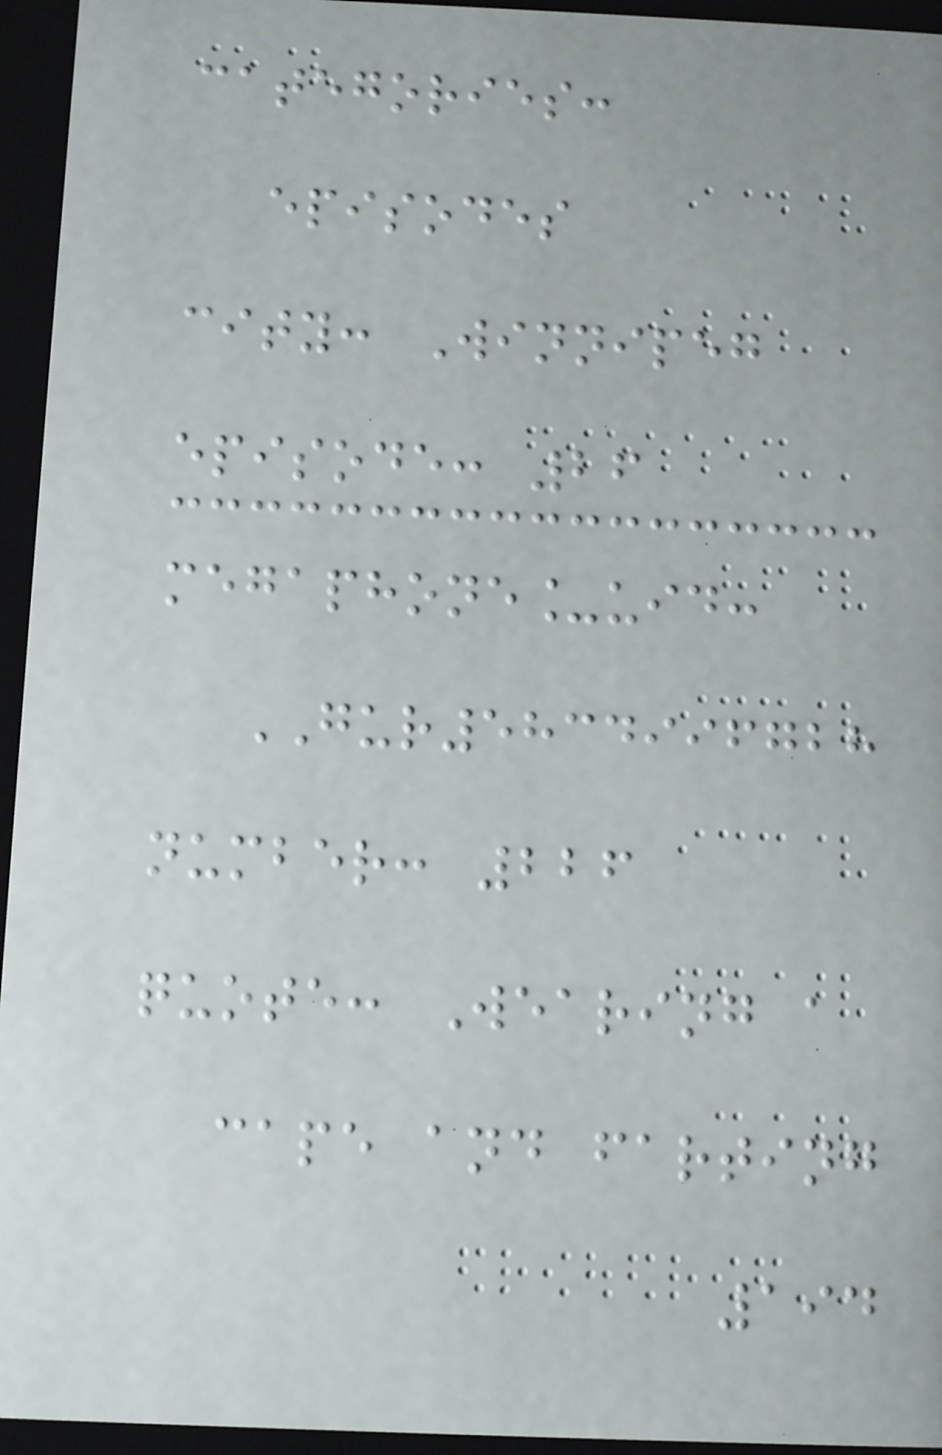categories:
episodes
city: Winnipeg
episode: 26
megaphone_uid:
GUR5834996728
number: 226
quote: Wearing a
cape and farting
194
